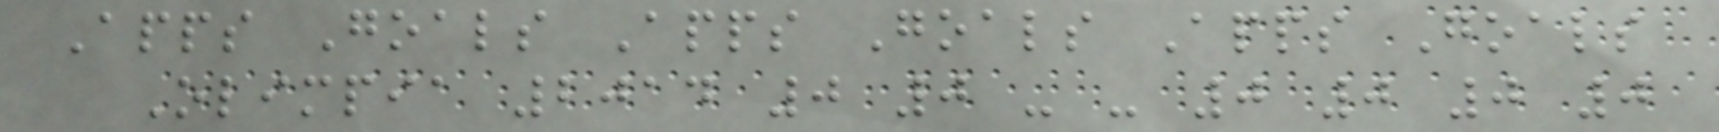Apps Goals Apps Goals Apps Goals
Olimpia 2014 0 0 - - 0 0 0 0
